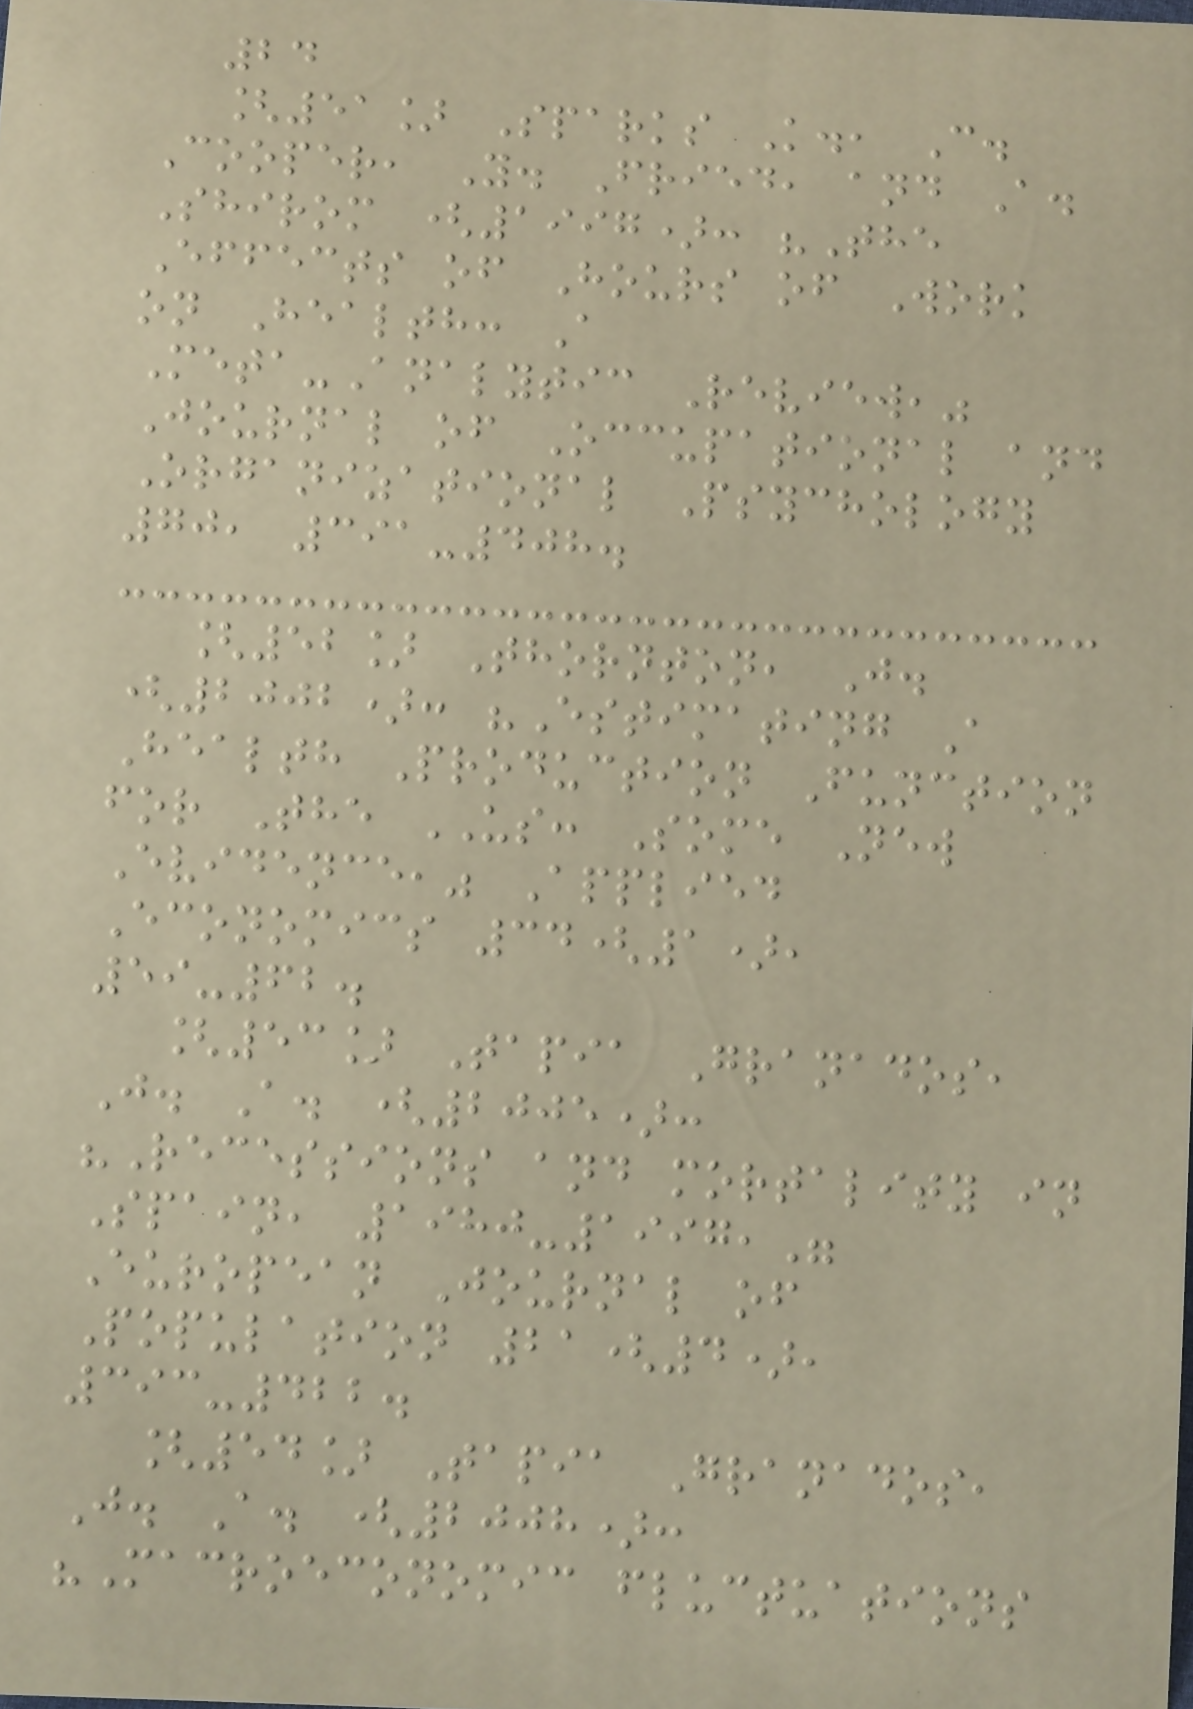24
[51] Sparks K., C.
Cooper, Y. Fried, and A.
Shirom (1997): "The
Effects of Hours of Work
on Health: A
Meta-Analytic Review,"
Journal of Occupational and
Organizational Psychology
70, 391-408.
[52] Thornton, J.
(2002): "Estimating A
Health Production Function
for The US: Some New
Evidence," Applied
Economics 34(1),
59-62.
[53] Tapia Granados,
J. A. (2005):
"Recessions and mortality in
Spain, 1980-1997,"
European Journal of
Population 21(4),
393-422.
[54] Tapia Granados,
J. A. (2008):
"Macroeconomic fluctuations
